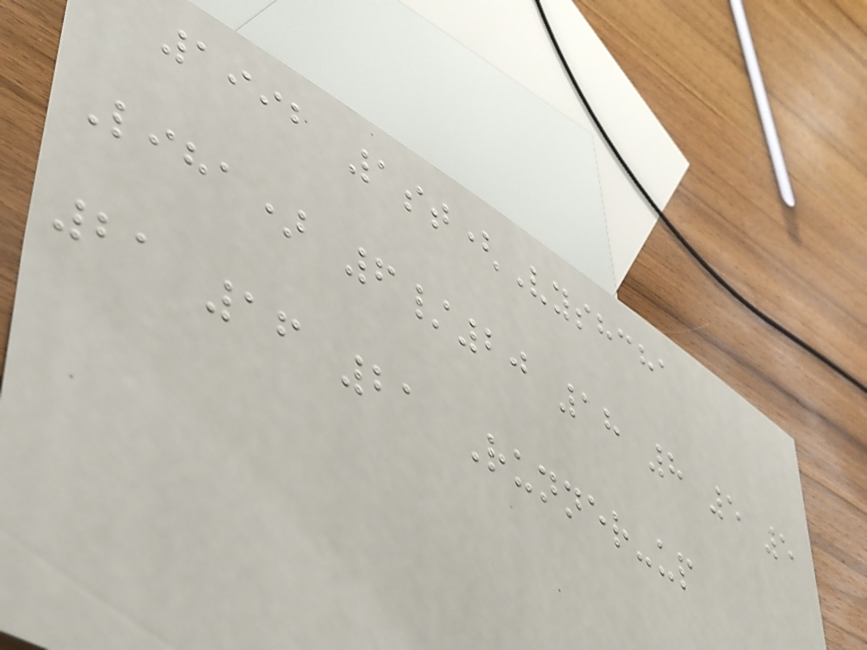1992 1st(Vyshcha
Liha) 6/20 18 8 5 5
21 16 21 Runner-up
